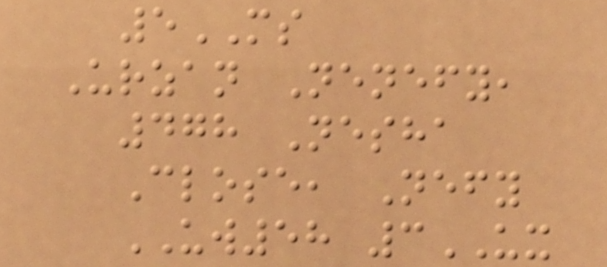5MS
Urzan Nenefy,
478 Nesha
Close, Nefy
UW58 3UX
